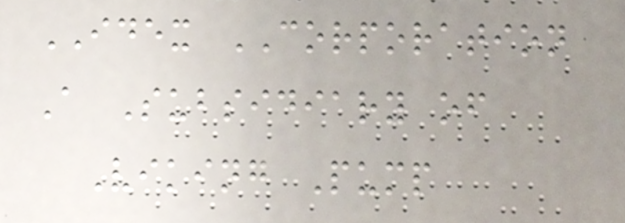IDEX CORPORATION
A Subsidiary of
Viking Pump
